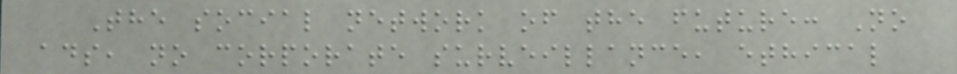The social network of the future: No
ads, no corporate surveillance, ethical
